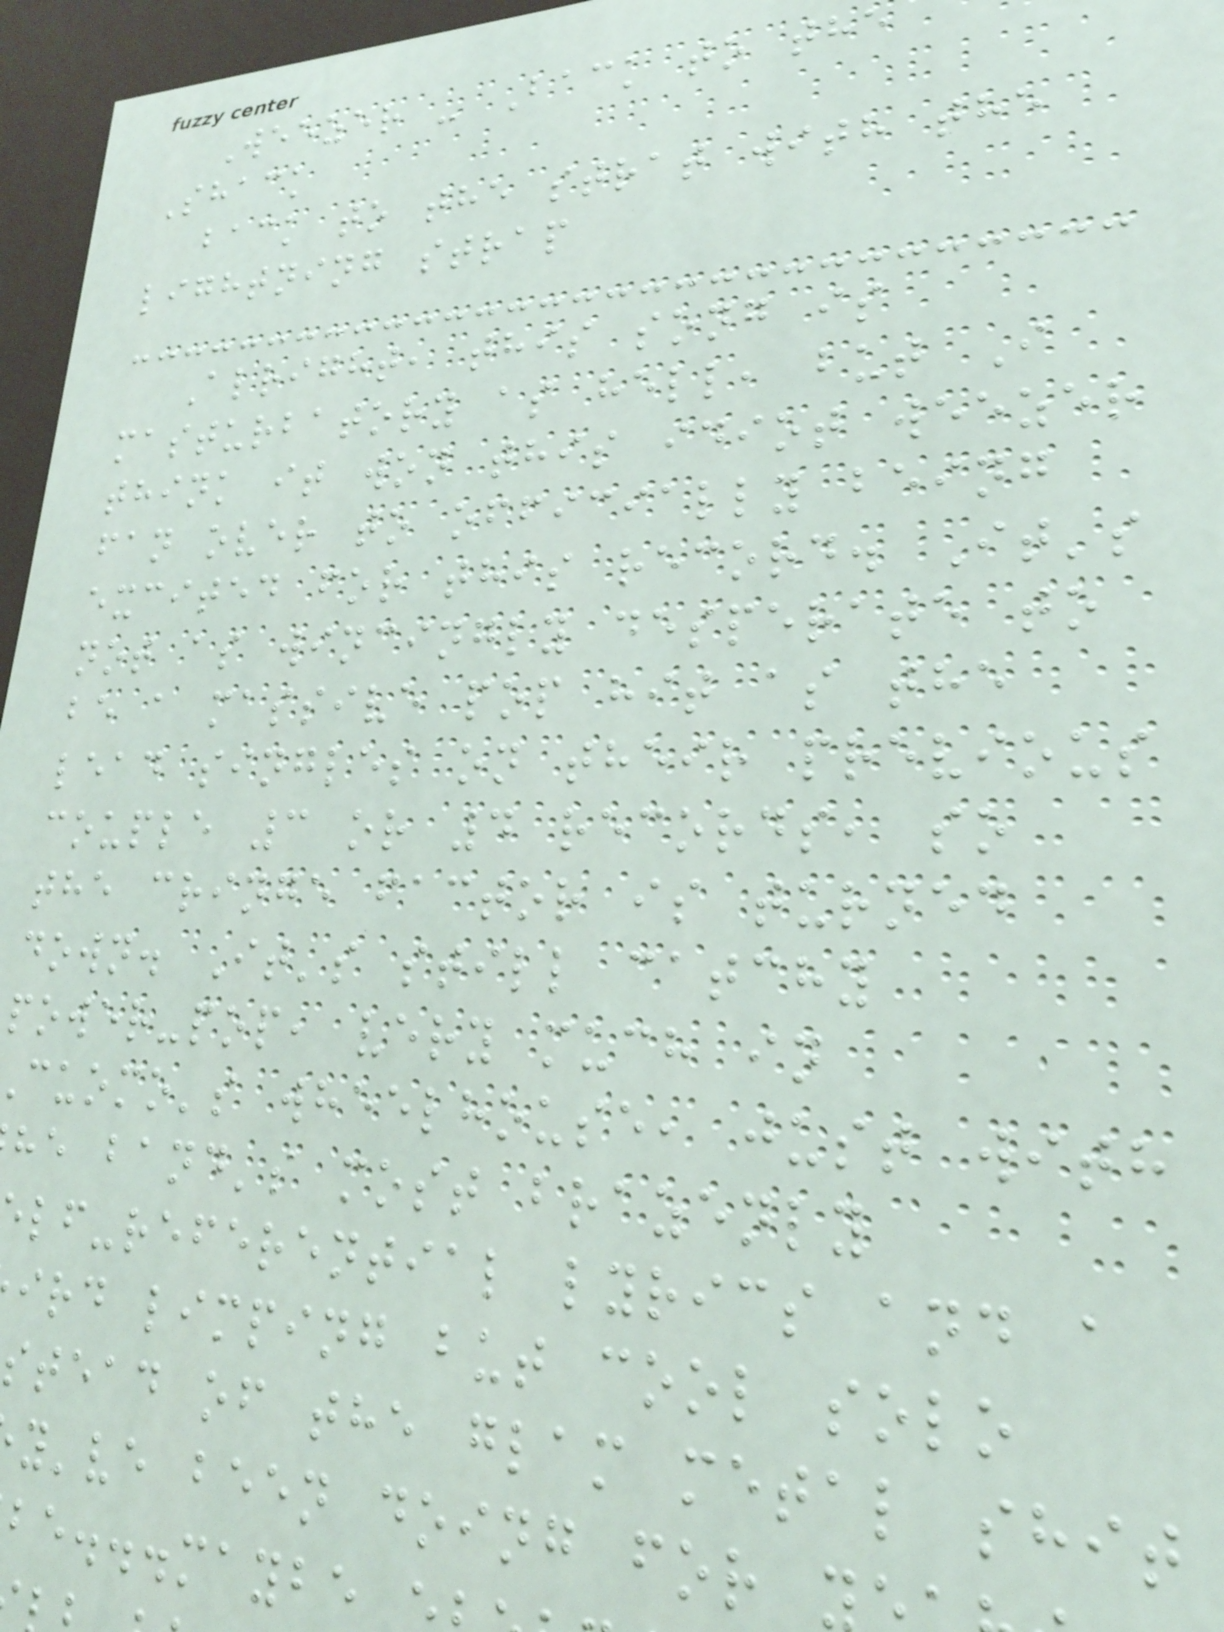Weezer - Back to the
Shack
back to the strat with the
lightning strap
Alright, this song is
masturbatory as hell, but I
think it won this idiot weezer
fan over to officially being
excited for this record. It's
not as wincingly desperate to
be a massive pop hit as the
lead singles on their previous
couple 3 or 4 records, so
the cringe factor is turned
down. It's still catchy
power-pop, very much in
cuomo's wheelhouse, just with
he band's most brazenly
lf-referential lyrics and a
ird limping but cool solo
stead of the glam metal shit
y've been doing for
be...maybe
